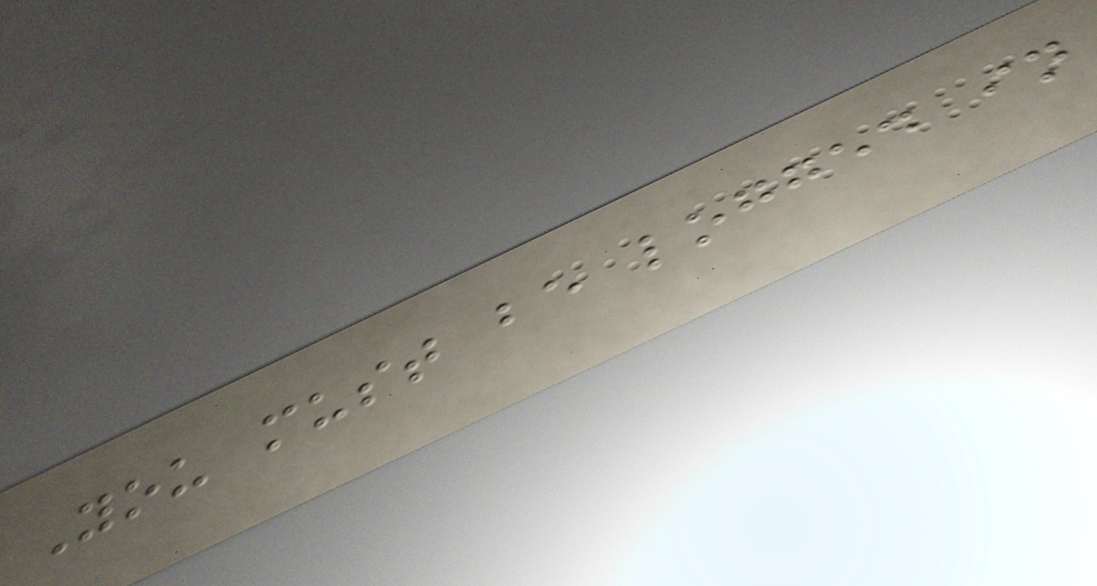You must be logged in
